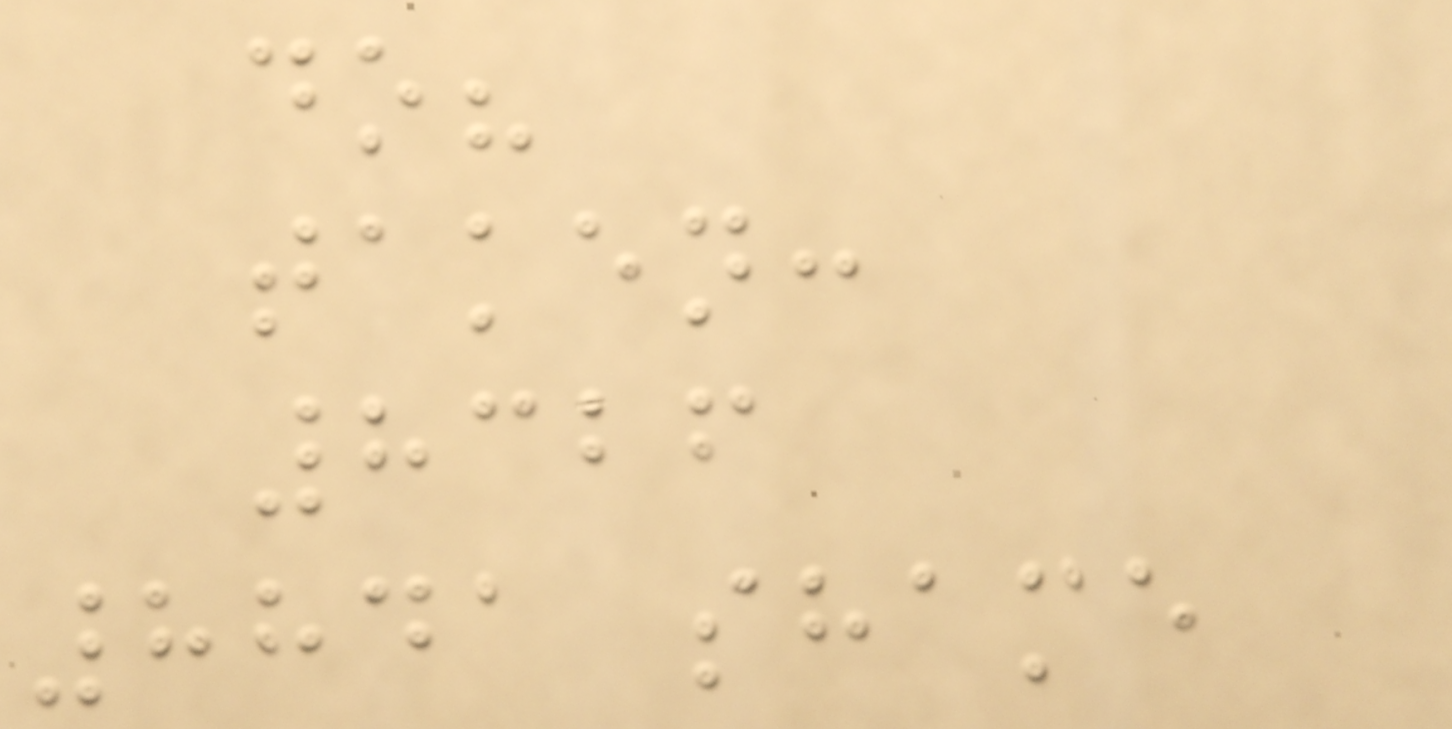do?
taken:
8326
8841 shame
